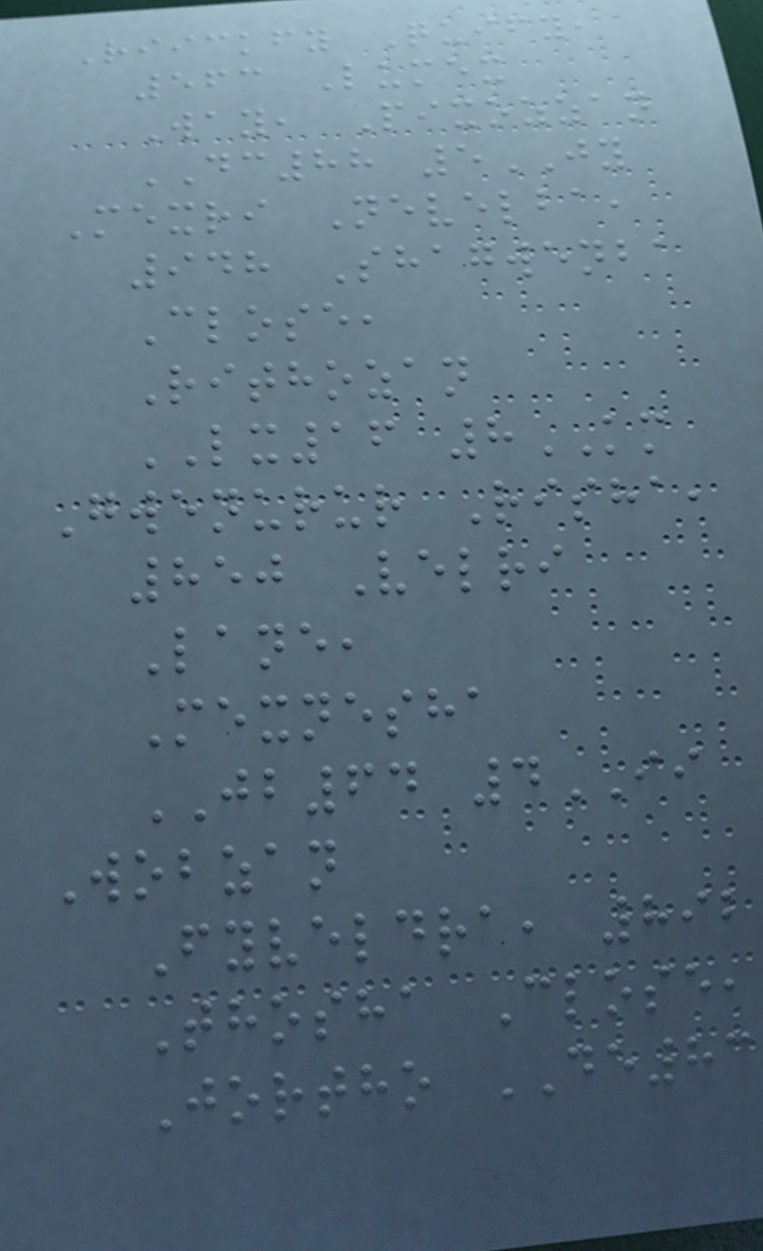Riickfy Quify,
563 Lumex
Way, Pixozzan
DC88 5JY
Mexri Nevelba,
948 Shagwenba
Close,
Rithozan
LX16 8KM
Gwenurur Risha,
850 Velri
Lane,
Mexnesha
JB64 4II
Wobzan
Fyveldra, 892
Thosha Close,
Jortho DE83
